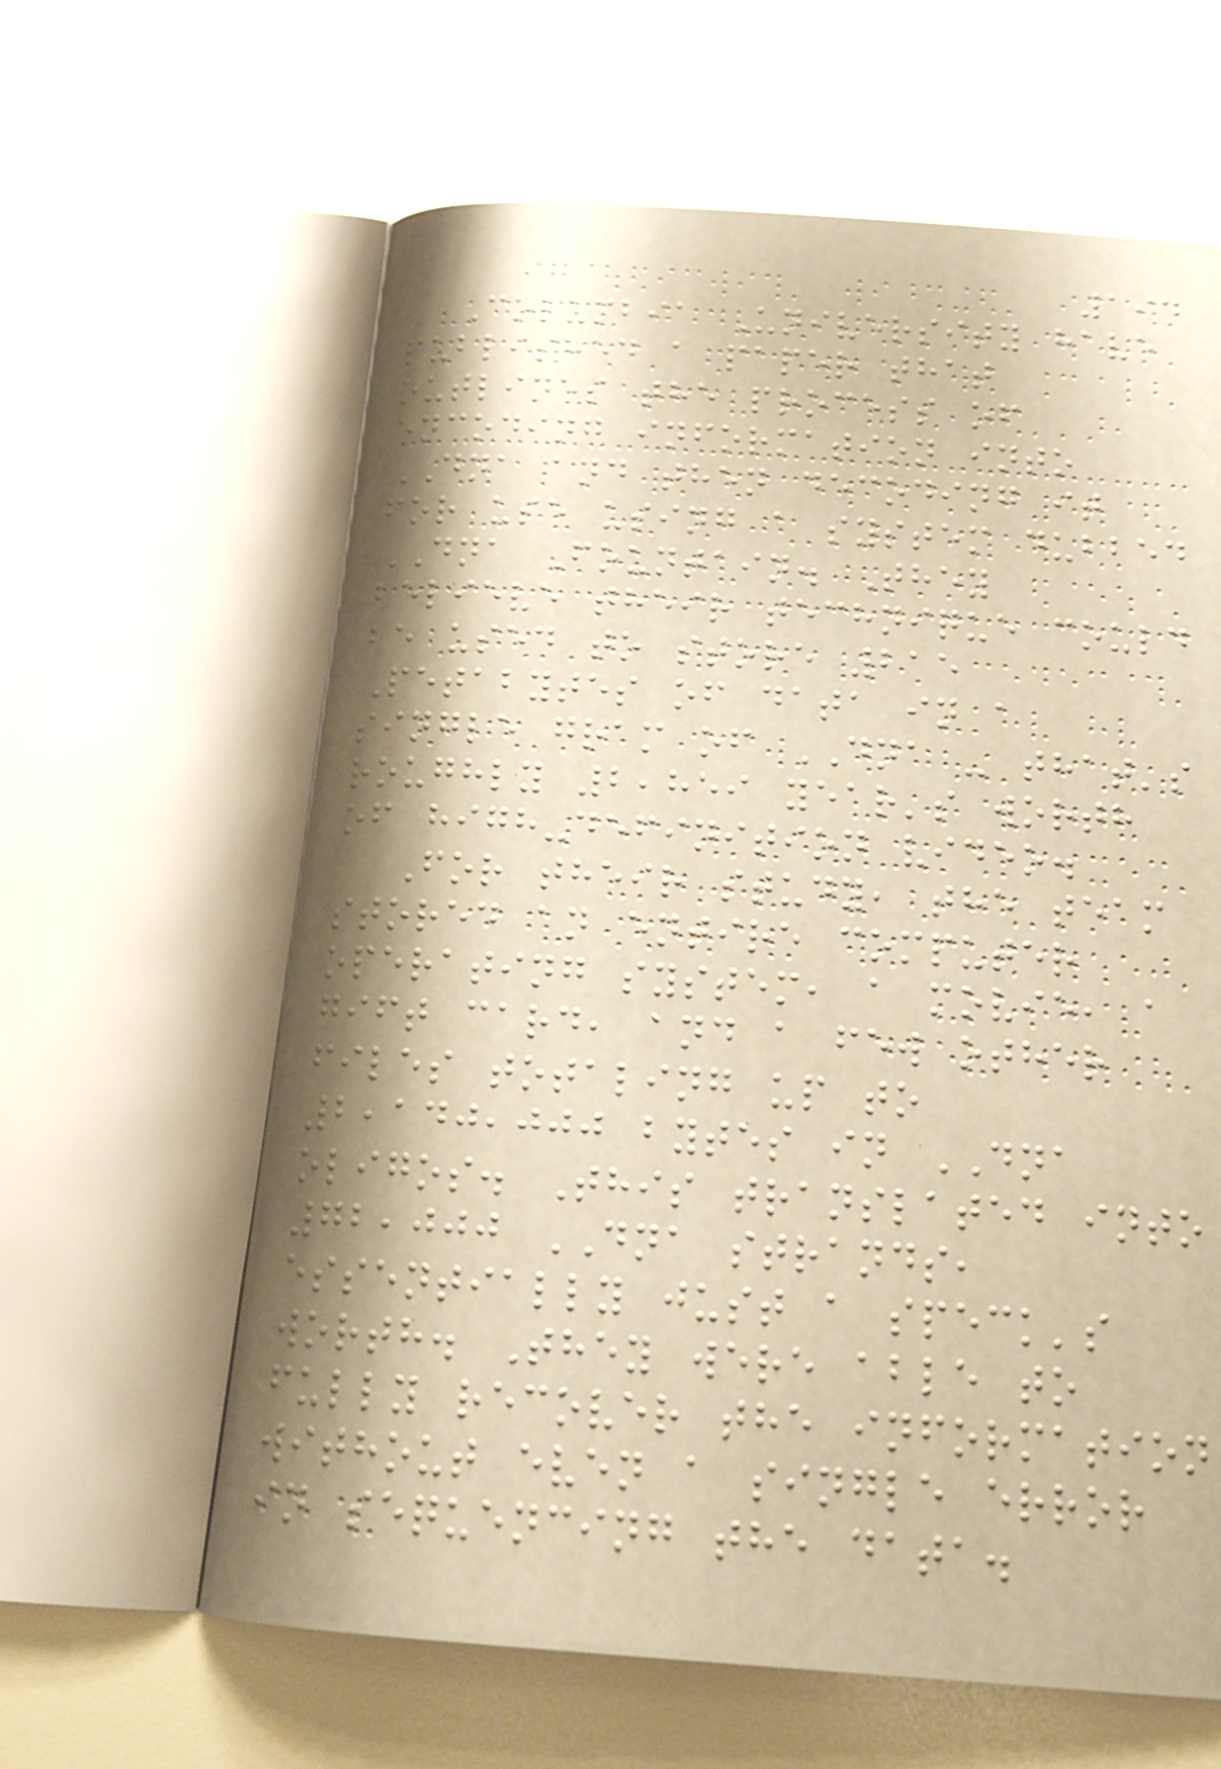194
Columbia University have
published a paper that
outlines the process of
encoding information into
DNA and then decoding it
for use using a system dubbed
DNA Fountain. They
believe their technique could
be used to store 215
Petabytes of data in a
single gram of DNA - that's
roughly 2,859 year's worth
of high-definition video.
For their study, the team
stored an entire computer
operating system, a movie, a
gift card, and a few other
files totaling up to
2,140,000 bytes in DNA
oligos. This translated into
72,000 DNA strands,
essentially just a speck's
worth. They were able to
fully recover the information
without even a single error
in sequencing the data.
